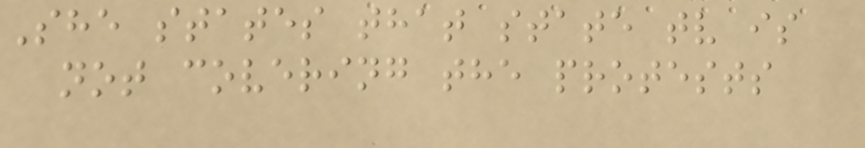She states that state tv is
not covering the protests
